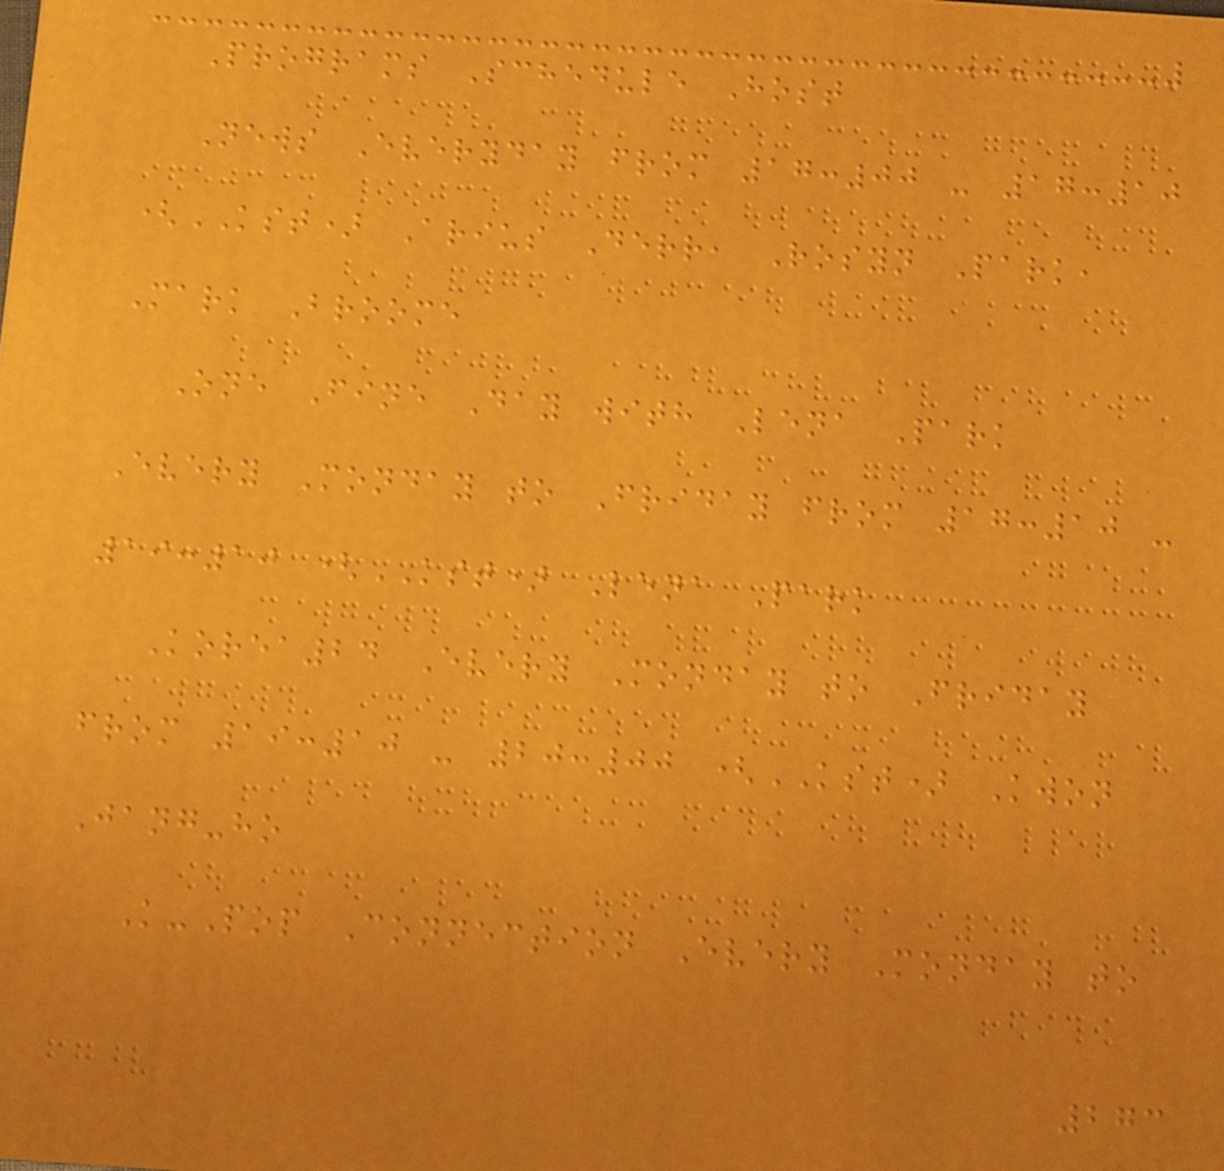Programs Schedule Host
News Everyday from 17:00 - 17:10
(KST) Arius Derr, Rosyn Park,
Mark Broome
One Fine Day with Lena Park
Every Monday to Friday from 17:10 -
19:10 (KST) Lena Park
Korea24 Every Monday to Friday
from 19:10 - 20:00 (KST) Kwon
Jang-ho
K-Pop Connection Every Monday to
273
